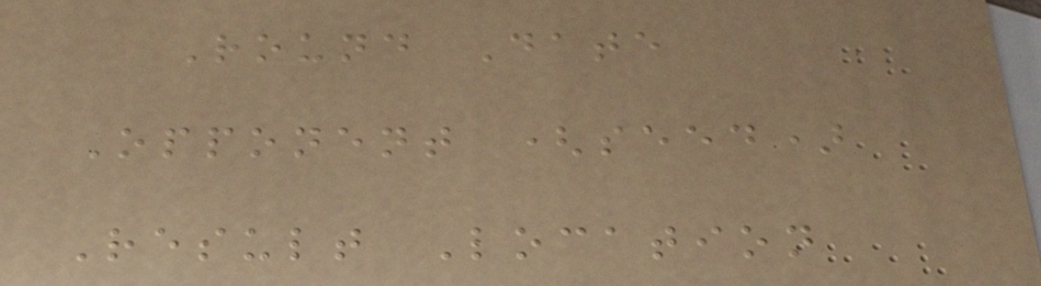Round Date
Opponent (seed)
Result Location
